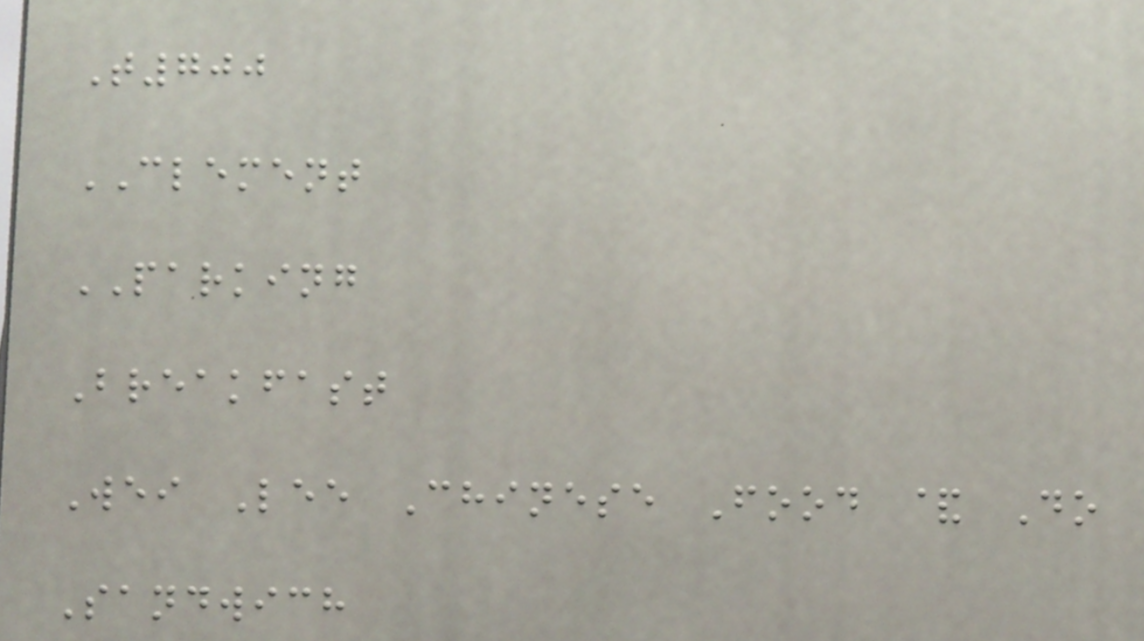T700
CLEMENT
PARKING
Breakfast
Wei Lee Chinese Food & Do
Sandwich
